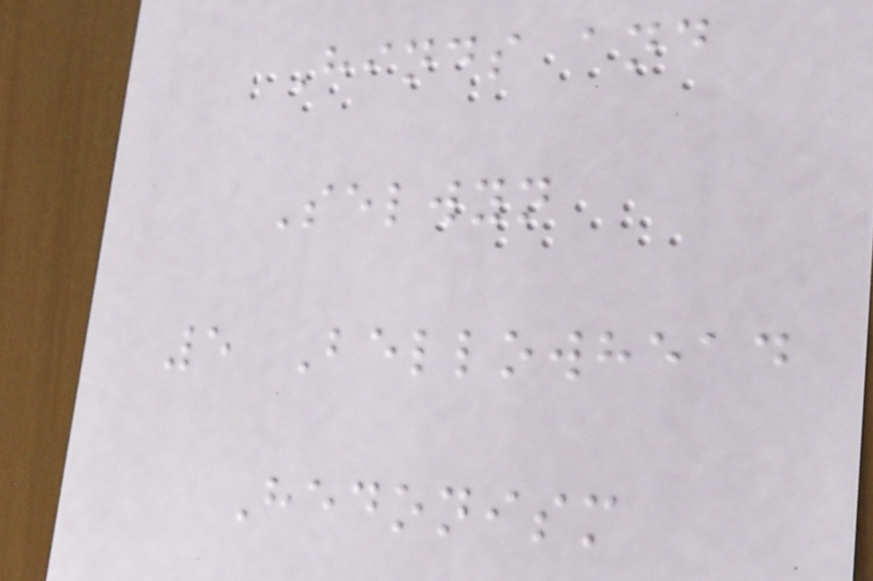Hinds and
Selwyn
5 Bellowhead
Hedonism
